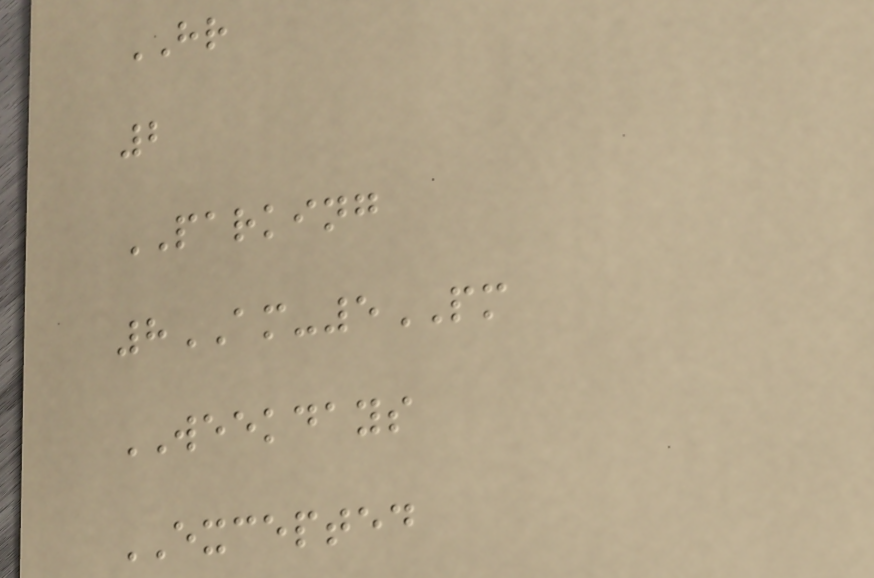HR
2
PARKING
8AM-5PM
WEEKDAYS
EXCEPTED
